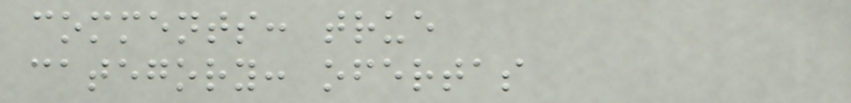comments: true
category: ofertas
